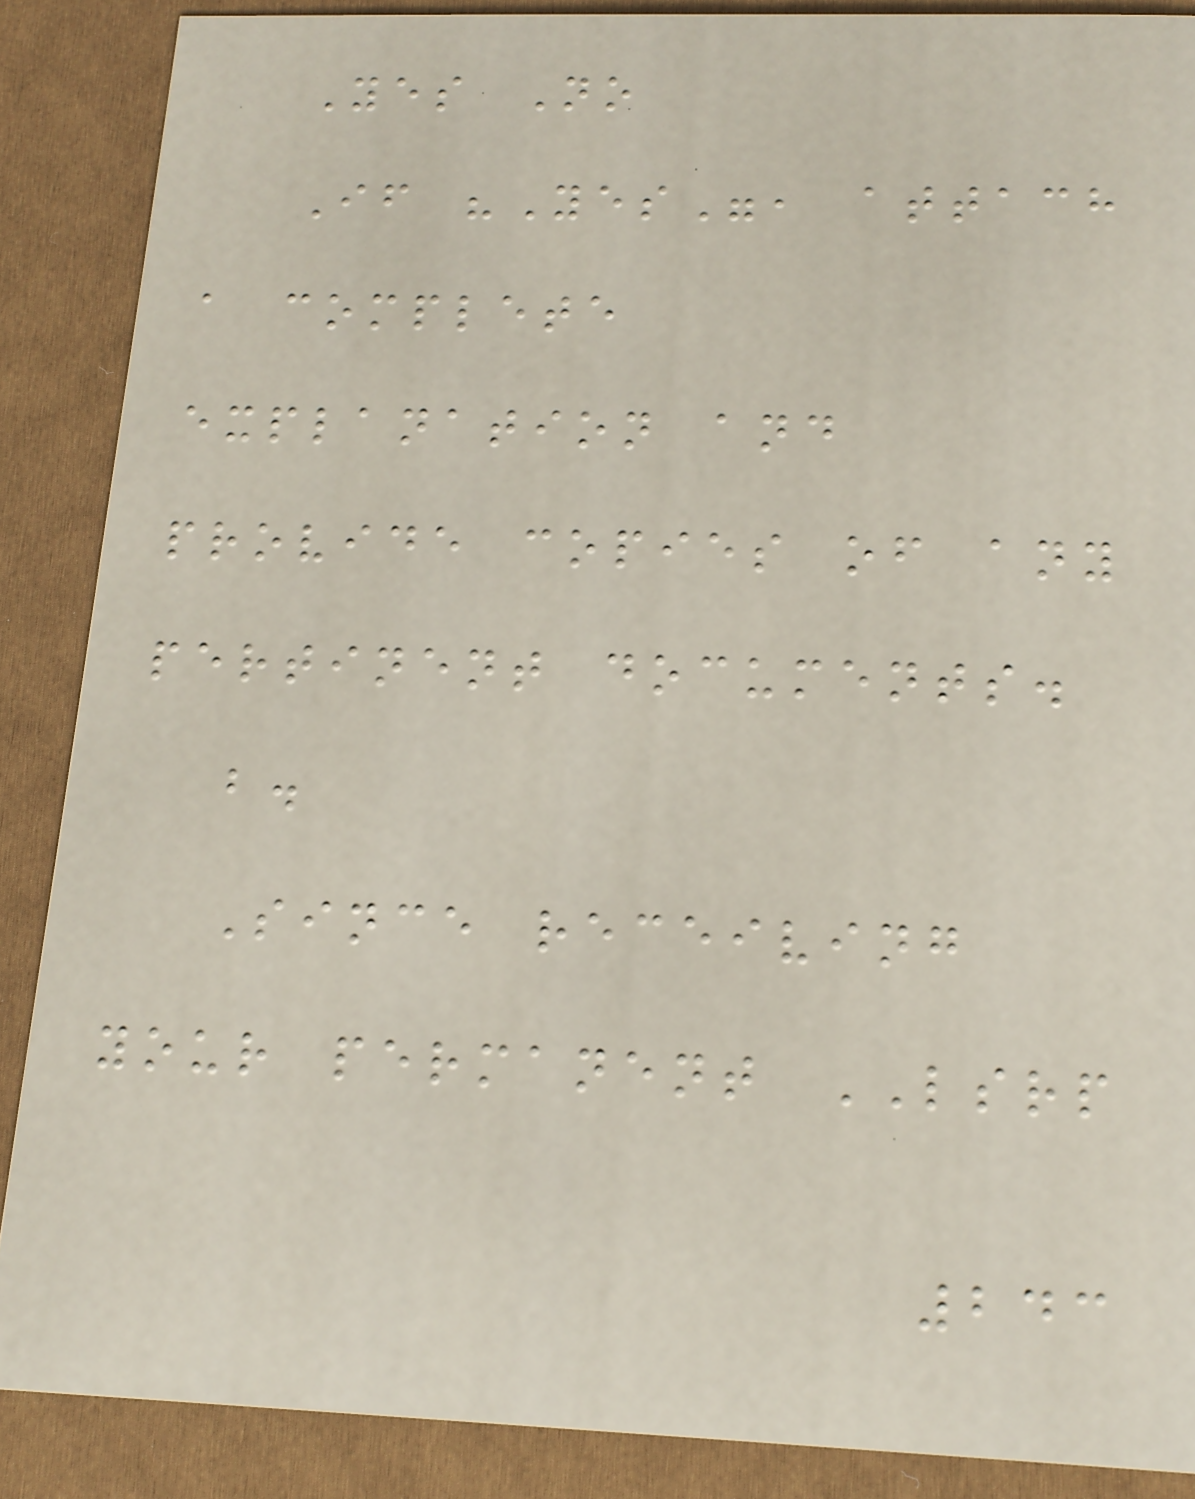Yes No
If "Yes", attach
a complete
explanation and
provide copies of any
pertinent documents.
b.
Since receiving
your permanent LSRP
243
